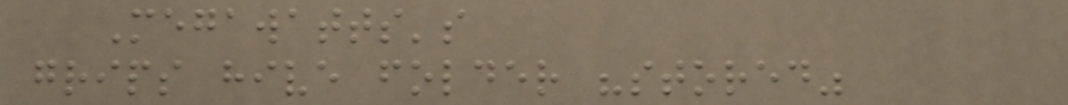Megawatts's
grips hive folder "stored"
